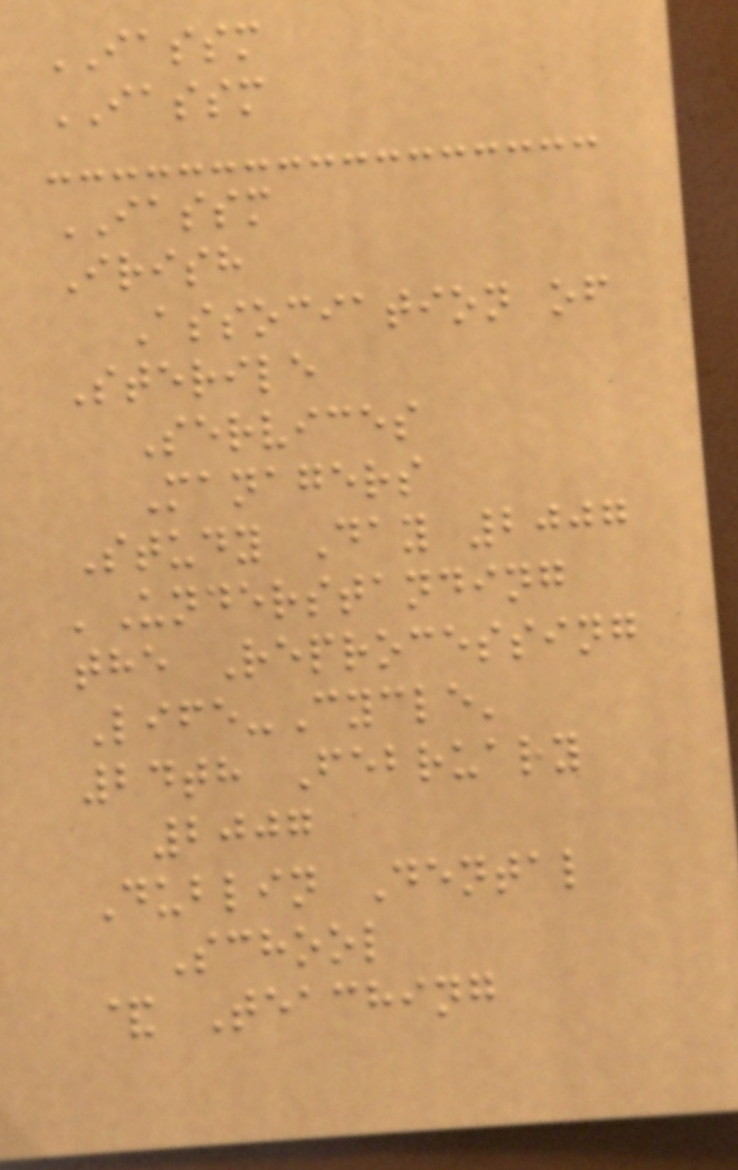IASSM
IASSM
IASSM
Irish
Association of
Sterile
Services
Managers
Study Day 2007
'Understanding
the Reprocessing
Life-Cycle'
24th February
2007
Dublin Dental
School
& Teaching
